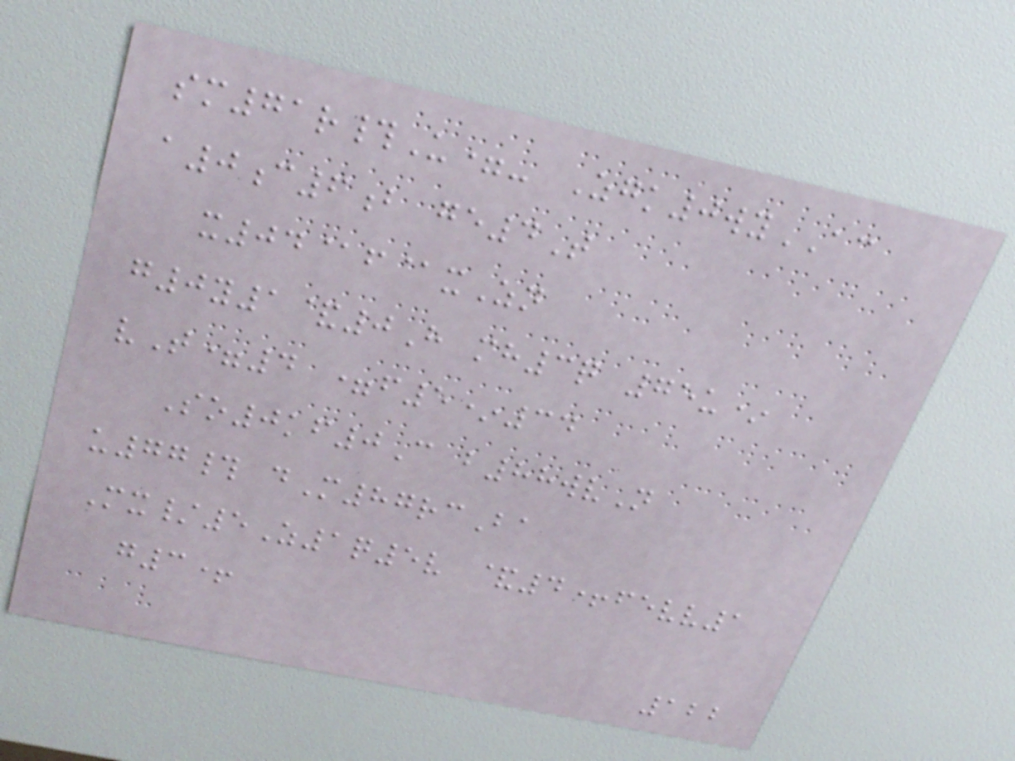sm71r#U=- Zgk0wyAC
a0c6b ge4T
x04@f@xZn
g0y1&0H mh3q 75u*
vT=4 =f5*34
So0kf0C b88wvN
u77# dM87rcBa
Mx/5Z1q5v &4+fevv1
g3+
122
